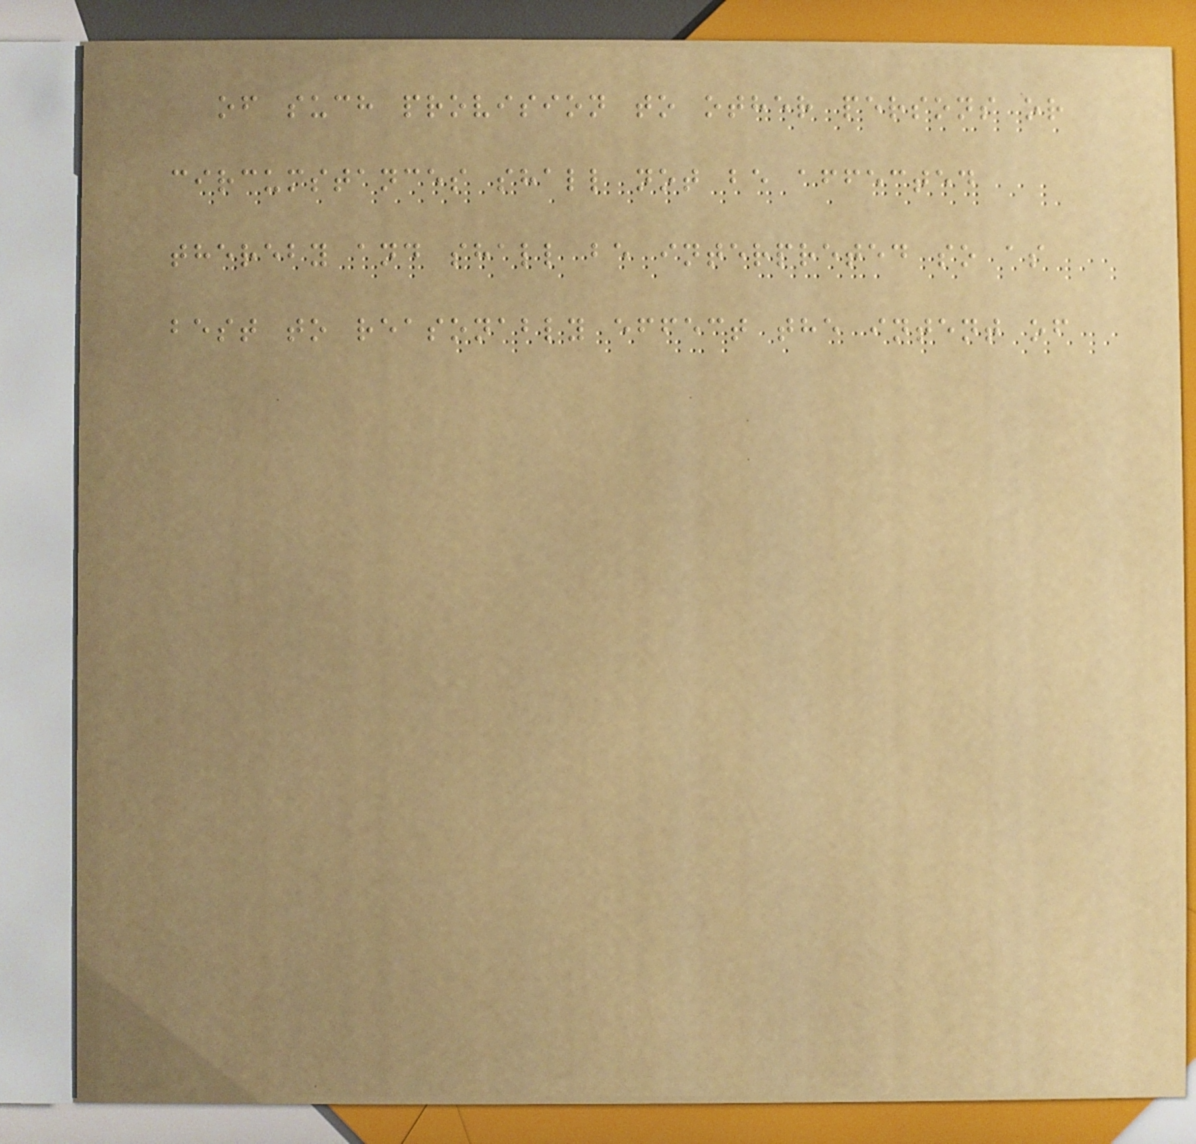of such provision to other persons or
circumstances shall not be affected
thereby and shall be interpreted so as
best to reasonably effect the intent of
